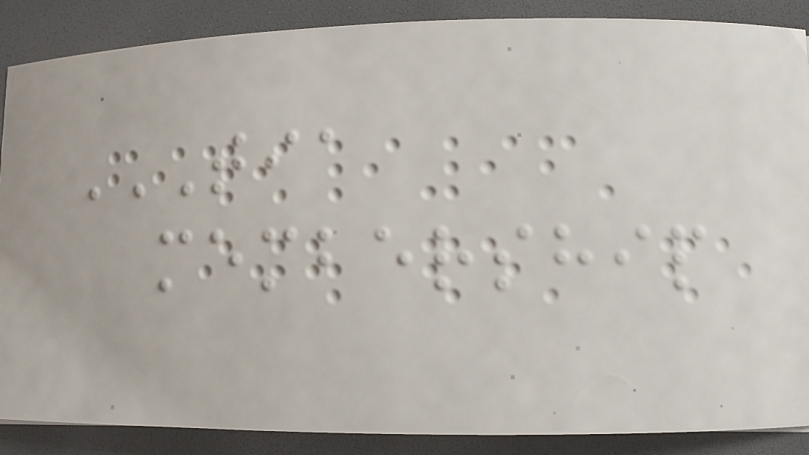TIA
MEMBERSHIP
